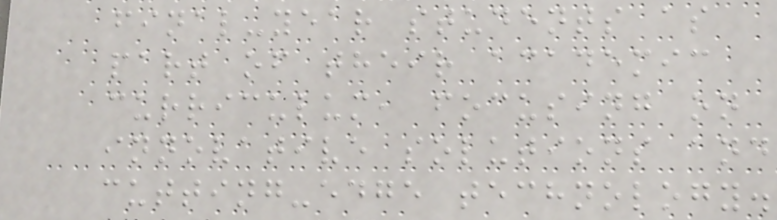final-year students as
part of their academic
curriculum, focusing on
innovative solutions and
cutting-edge technology.
